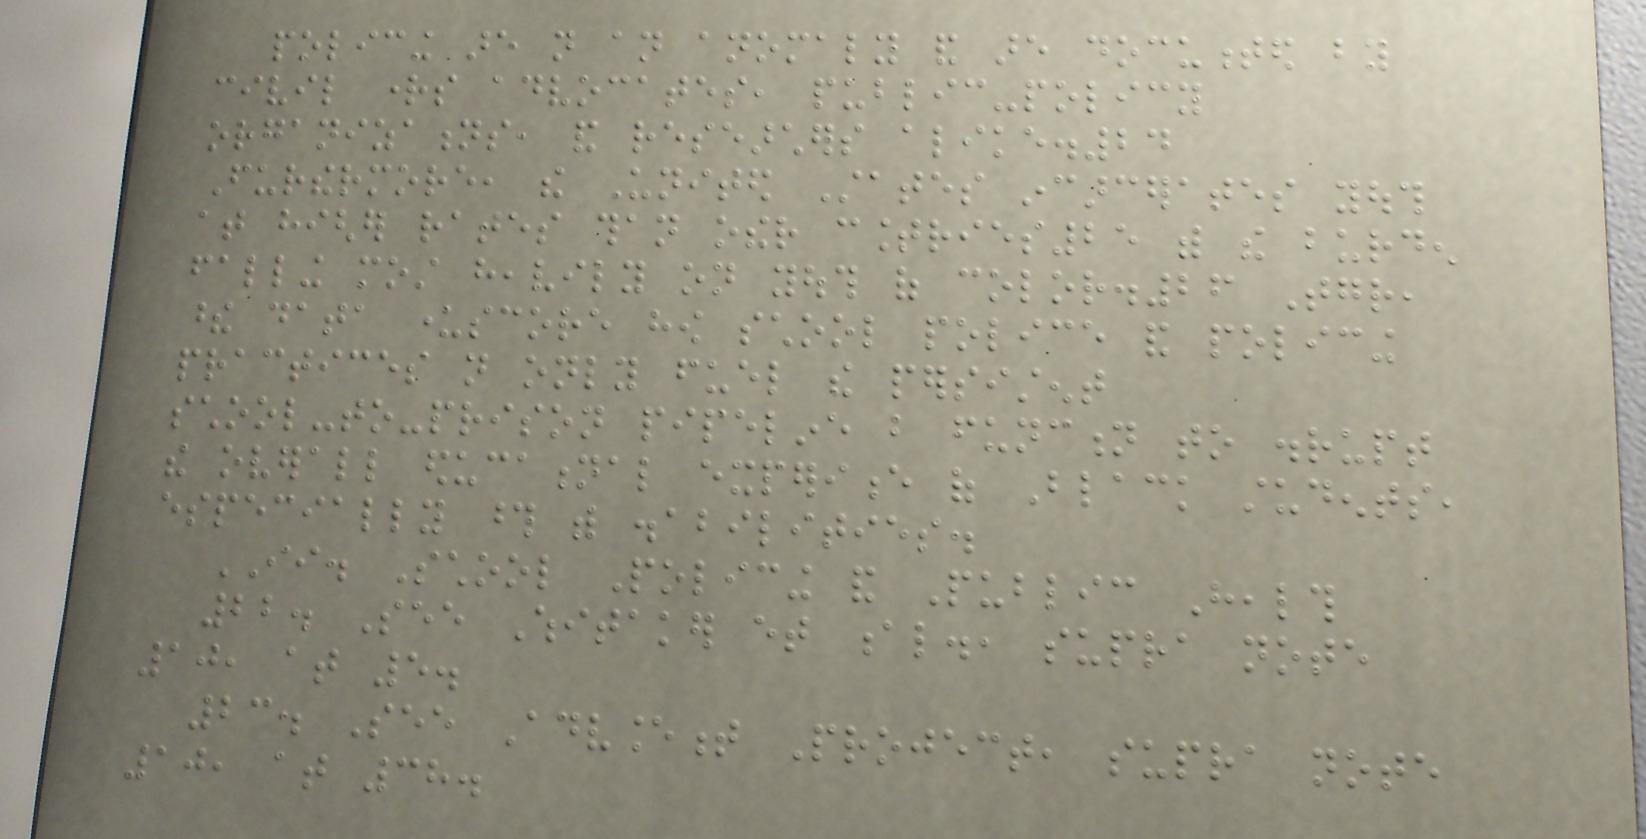policing are not an anomaly and are documented by
civil rights advocates, public-policy
organizations, and researchers alike.24
Furthermore, the United States incarcerates youth
at higher rates than other countries25 with the burden
falling most heavily on youth of color.26 Together,
these data underscore how school police and policing
practices not only fuel the persistent
school-to-prison pipeline but function to disrupt
the overall educational experience of Black students,
especially those with disabilities.
II. School Policing and Public Health
22. See Whitaker et al., supra note
10, at 5.
23. See Advancement Project, supra note
10, at 38.
